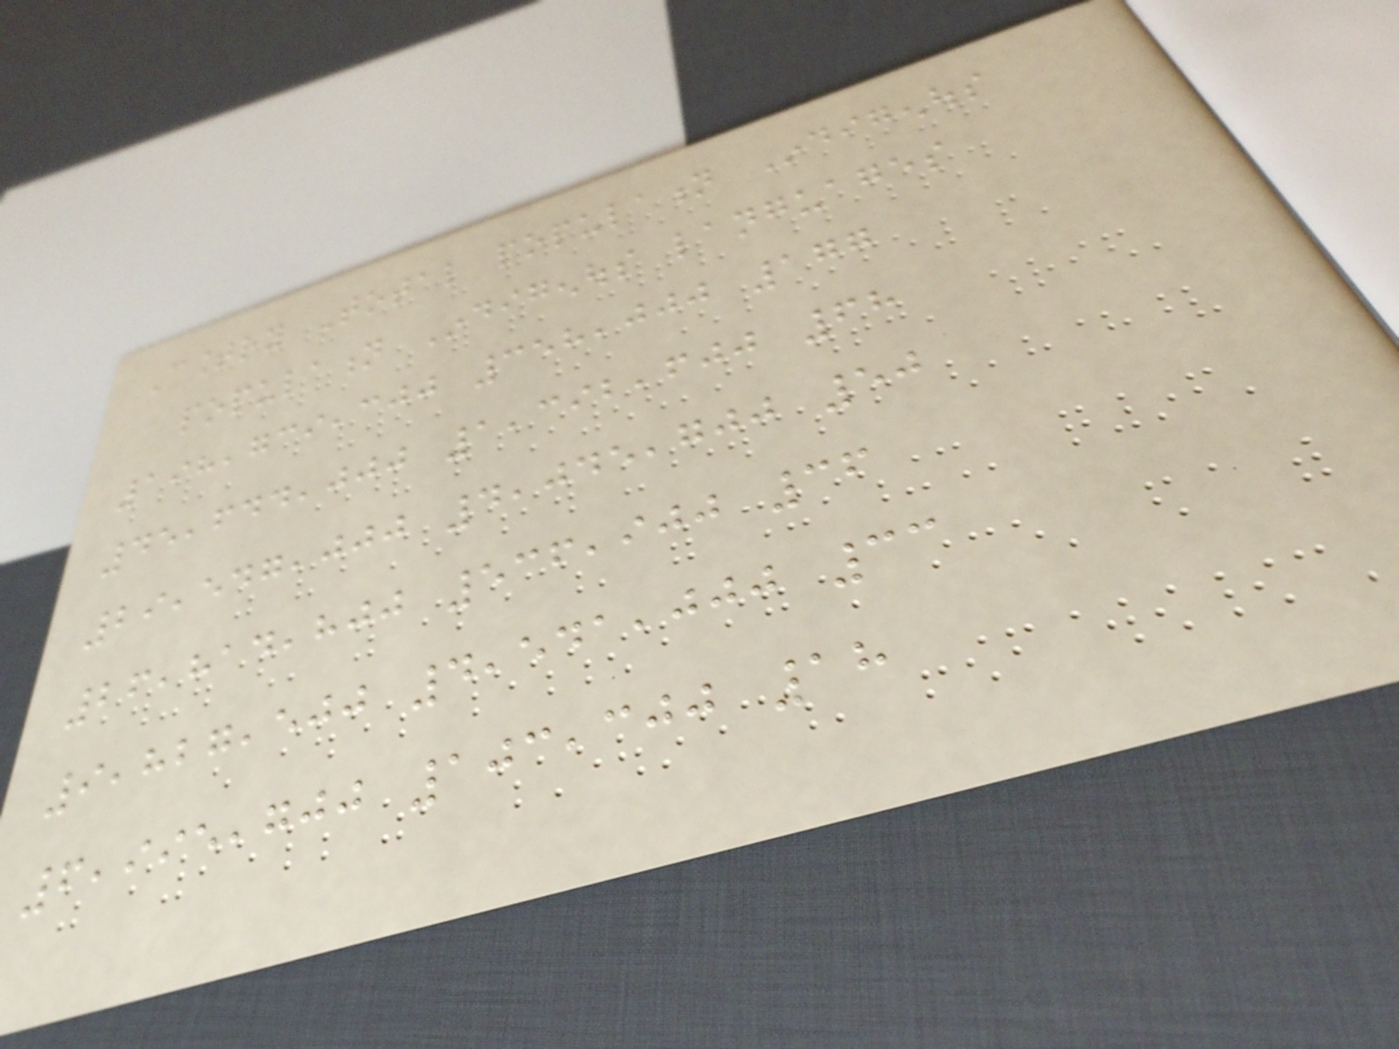Country Total population Indigenous
population Indigenous languages
198,739,300 358,000 177
45,644,000 1,392,600 68
29,547,000 4,045,700 50
26,814,800 536,900 36
9,827,500 4,541,000 33
6,995,700 103,300 18
